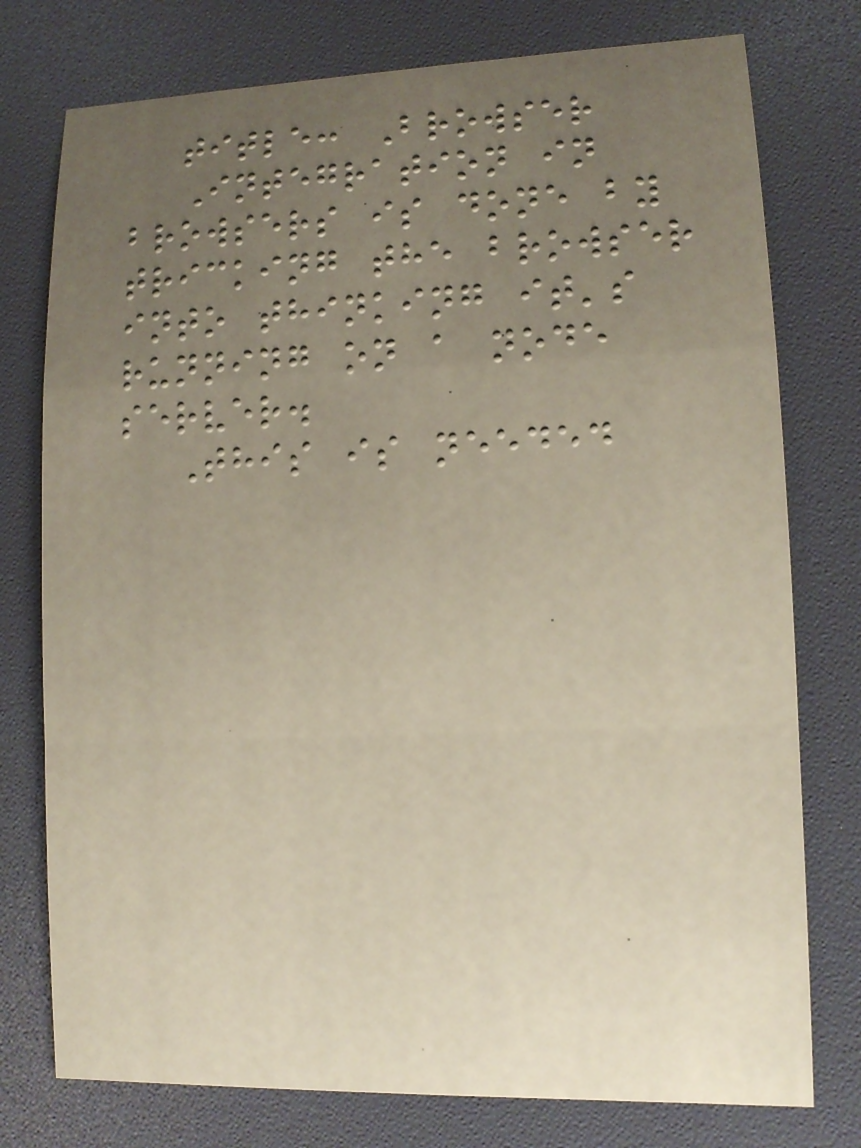title: Browser
Integration in
browsers is done by
tricking the browser
into thinking it's
running on a node
server.
This is needed
